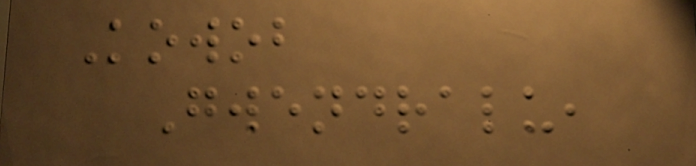Kowob
Gwendralu,
